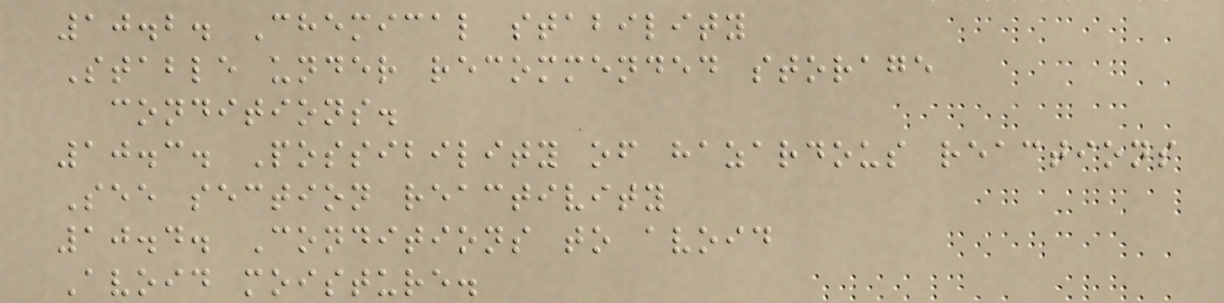10.2. Chemical stability
Stable under recommended storage
conditions.
10.3. Possibility of hazardous reactions
See section reactivity
10.4. Conditions to avoid
Avoid moisture.
